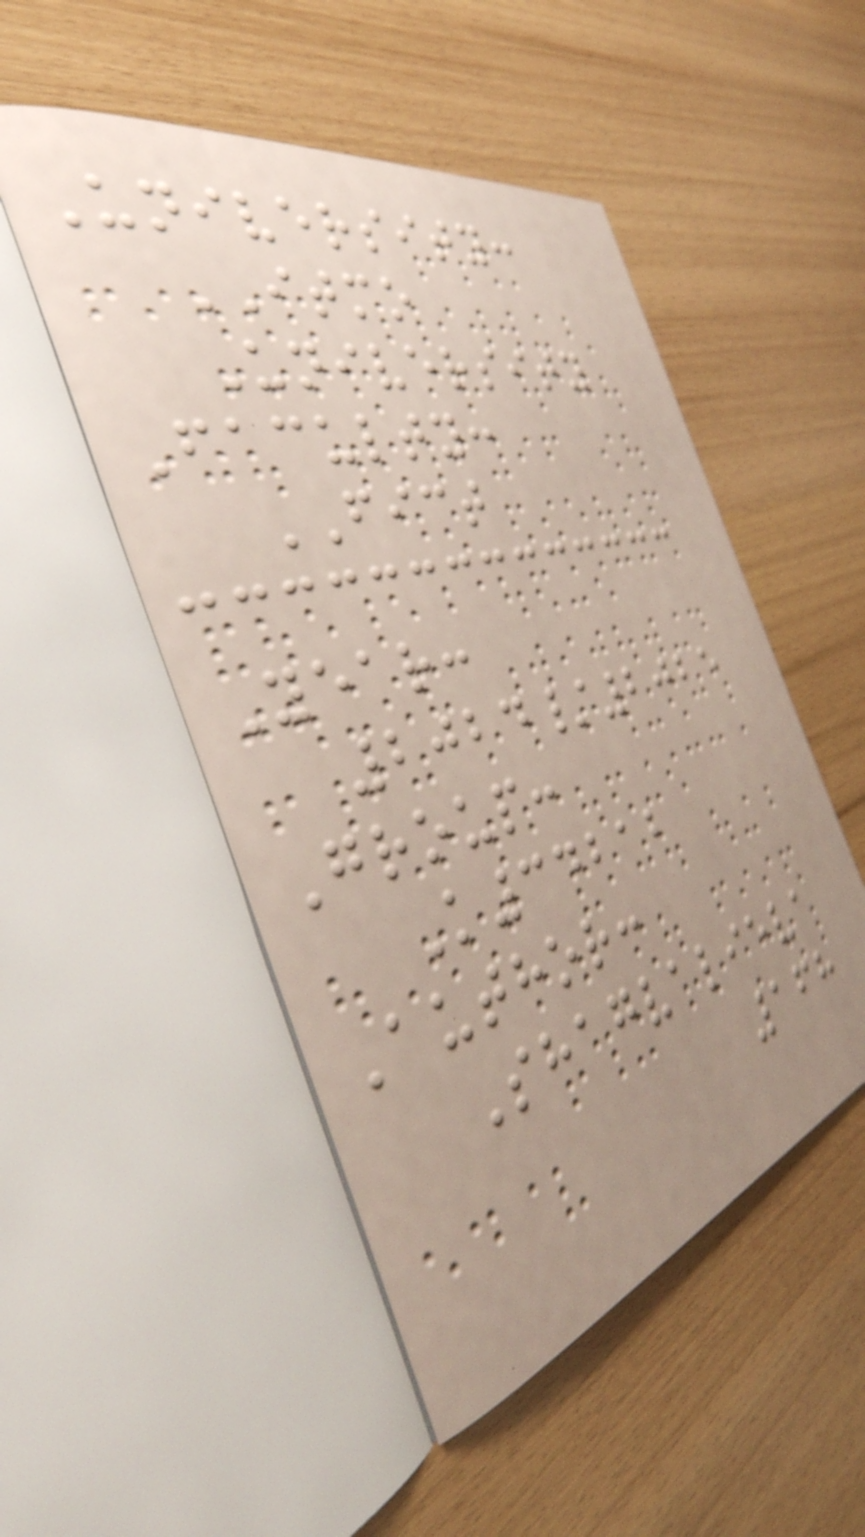University:
ITMO
University
Faculty:
FICT
Year:
2024/2025
Group:
K34212
Author:
Shagvalieva
168
